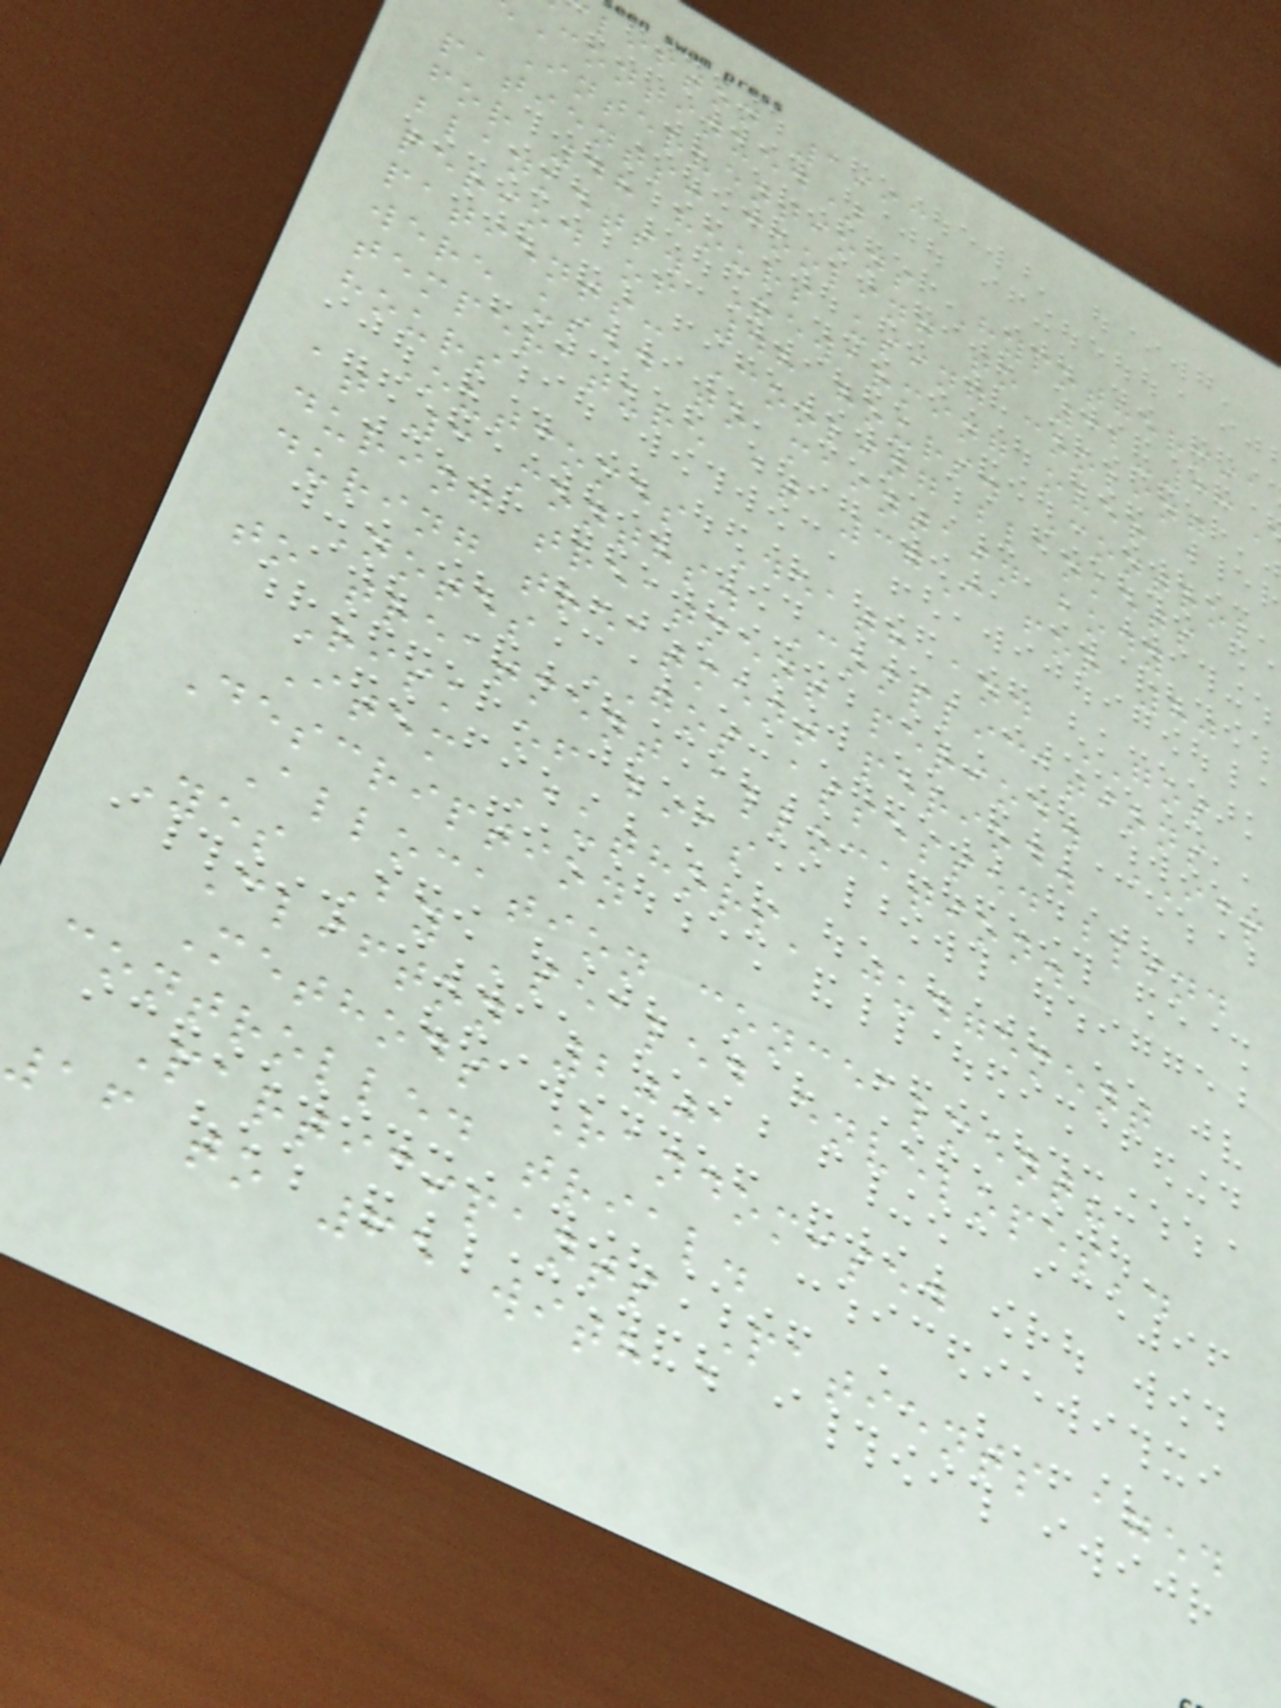lifton 1993
Continued)
Interventions Hypothermia
patients: cooling to 32-33
for 48 hours using cooling
blankets. Rewarming over a
period of 48 hours. Control
patients: Cooling blankets
were used to maintain body
temperature at 37C for 80
hours
Outcomes Death and GOS
at 3 months. Complications
during treatment period. ICP
during treatment period.
Notes GOS assessed blind
to treatment allocation.
Risk of bias
Item Authors' judgement
Description
Allocation concealment?
Yes By 'sealed envelopes'.
Clifton 2001
Methods Randomised
controlled trial.
Participants Patients aged
16 to 65 with a
